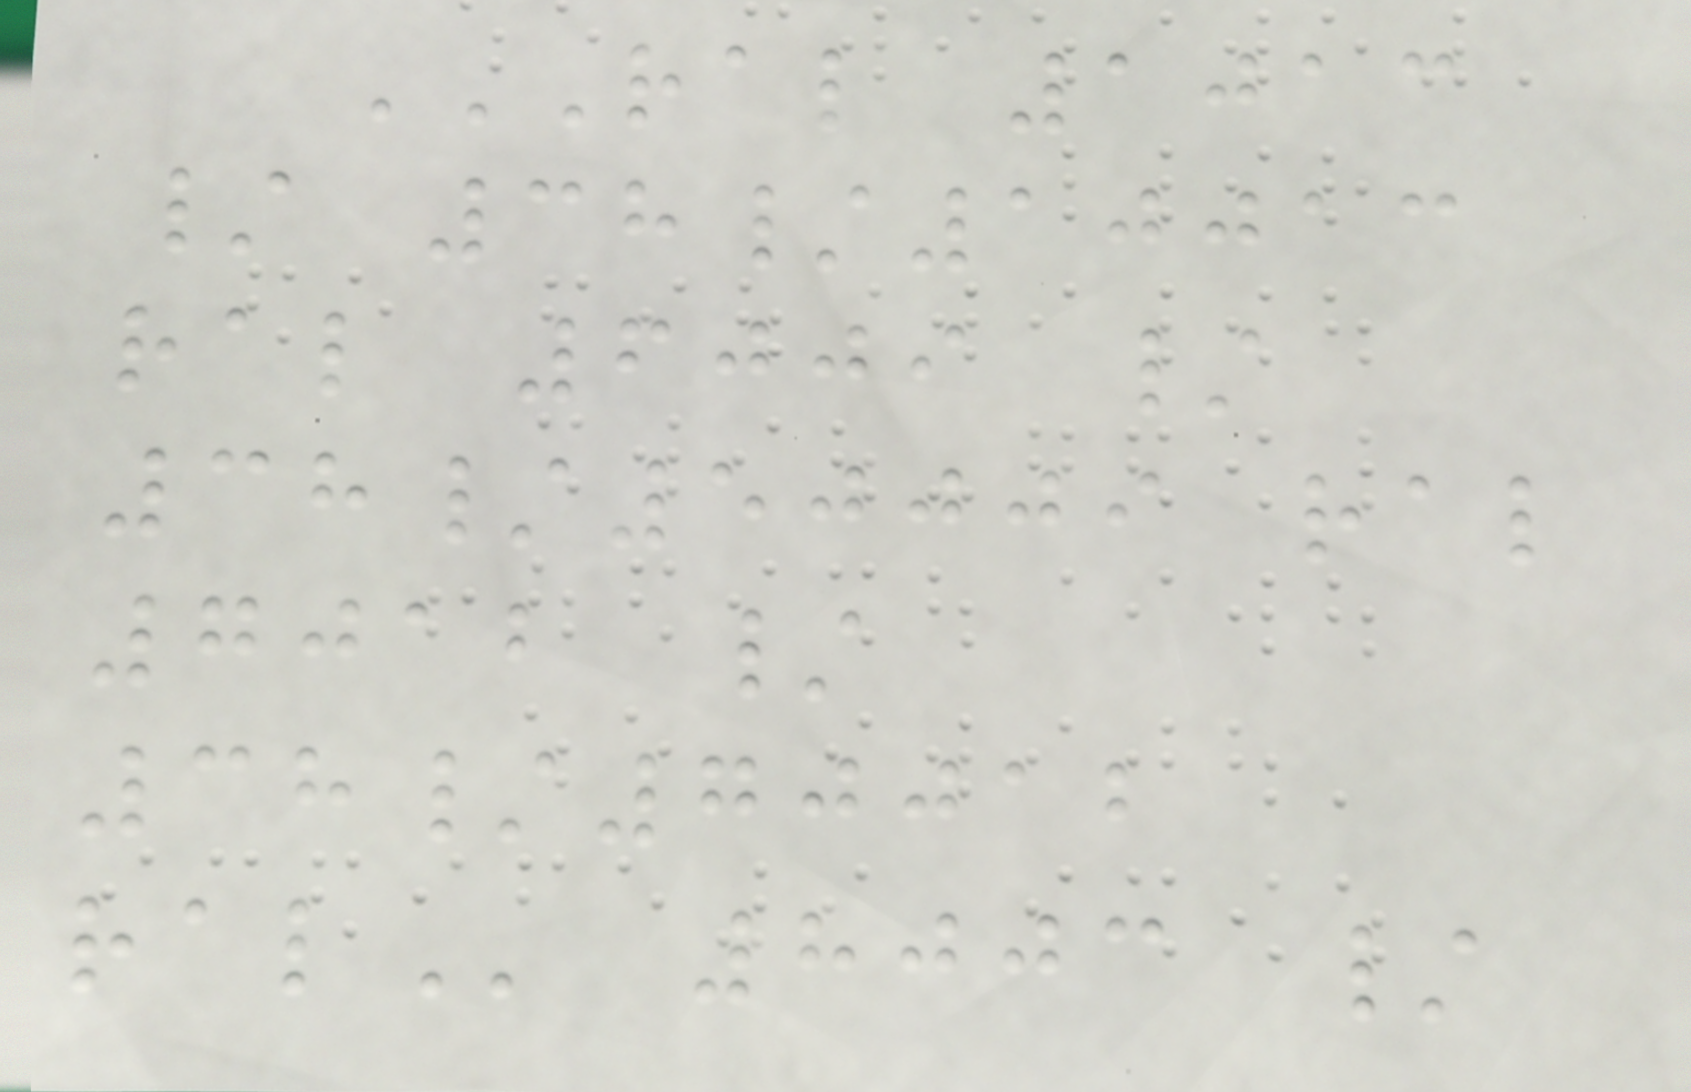RAL 1013
/ 38/10013
RAL 6009 /
38/50009 RAL
7012 /
38/70012
RAL 8003 /
